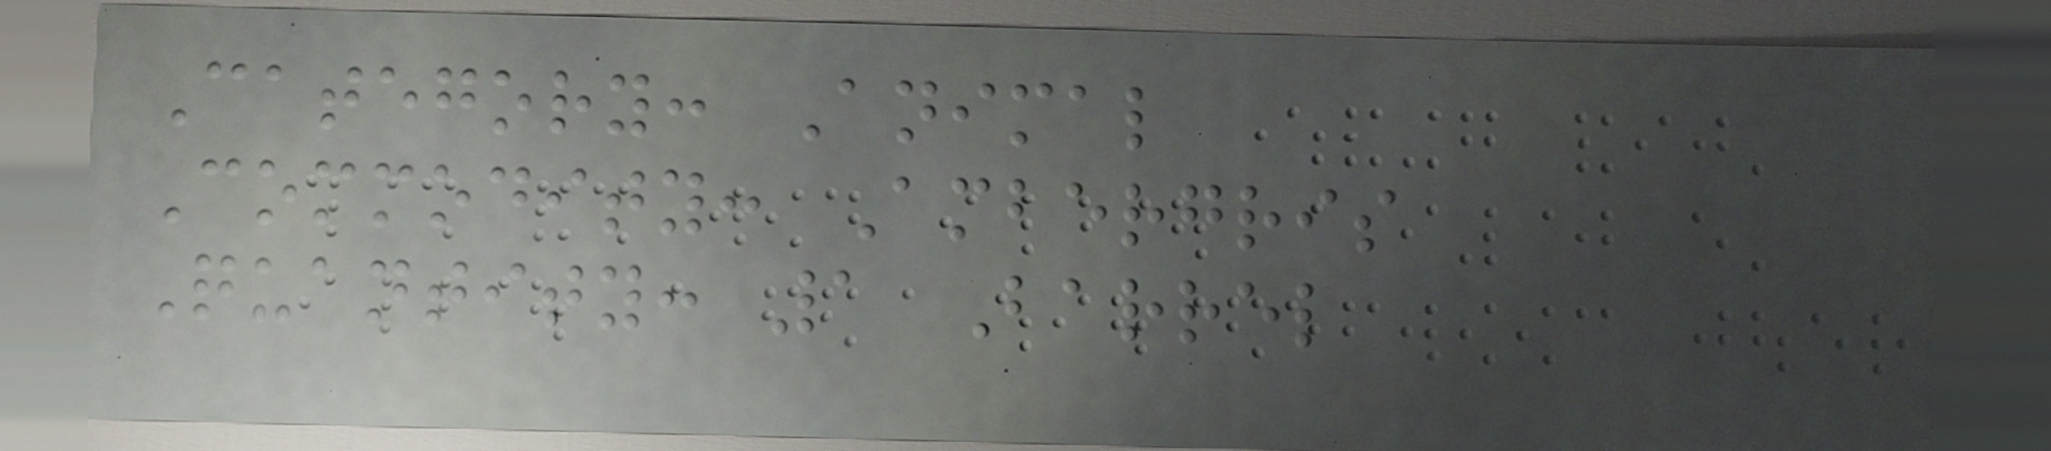Category: Animal
Commodity: Ambergris
Quantity: 1 Barrel
